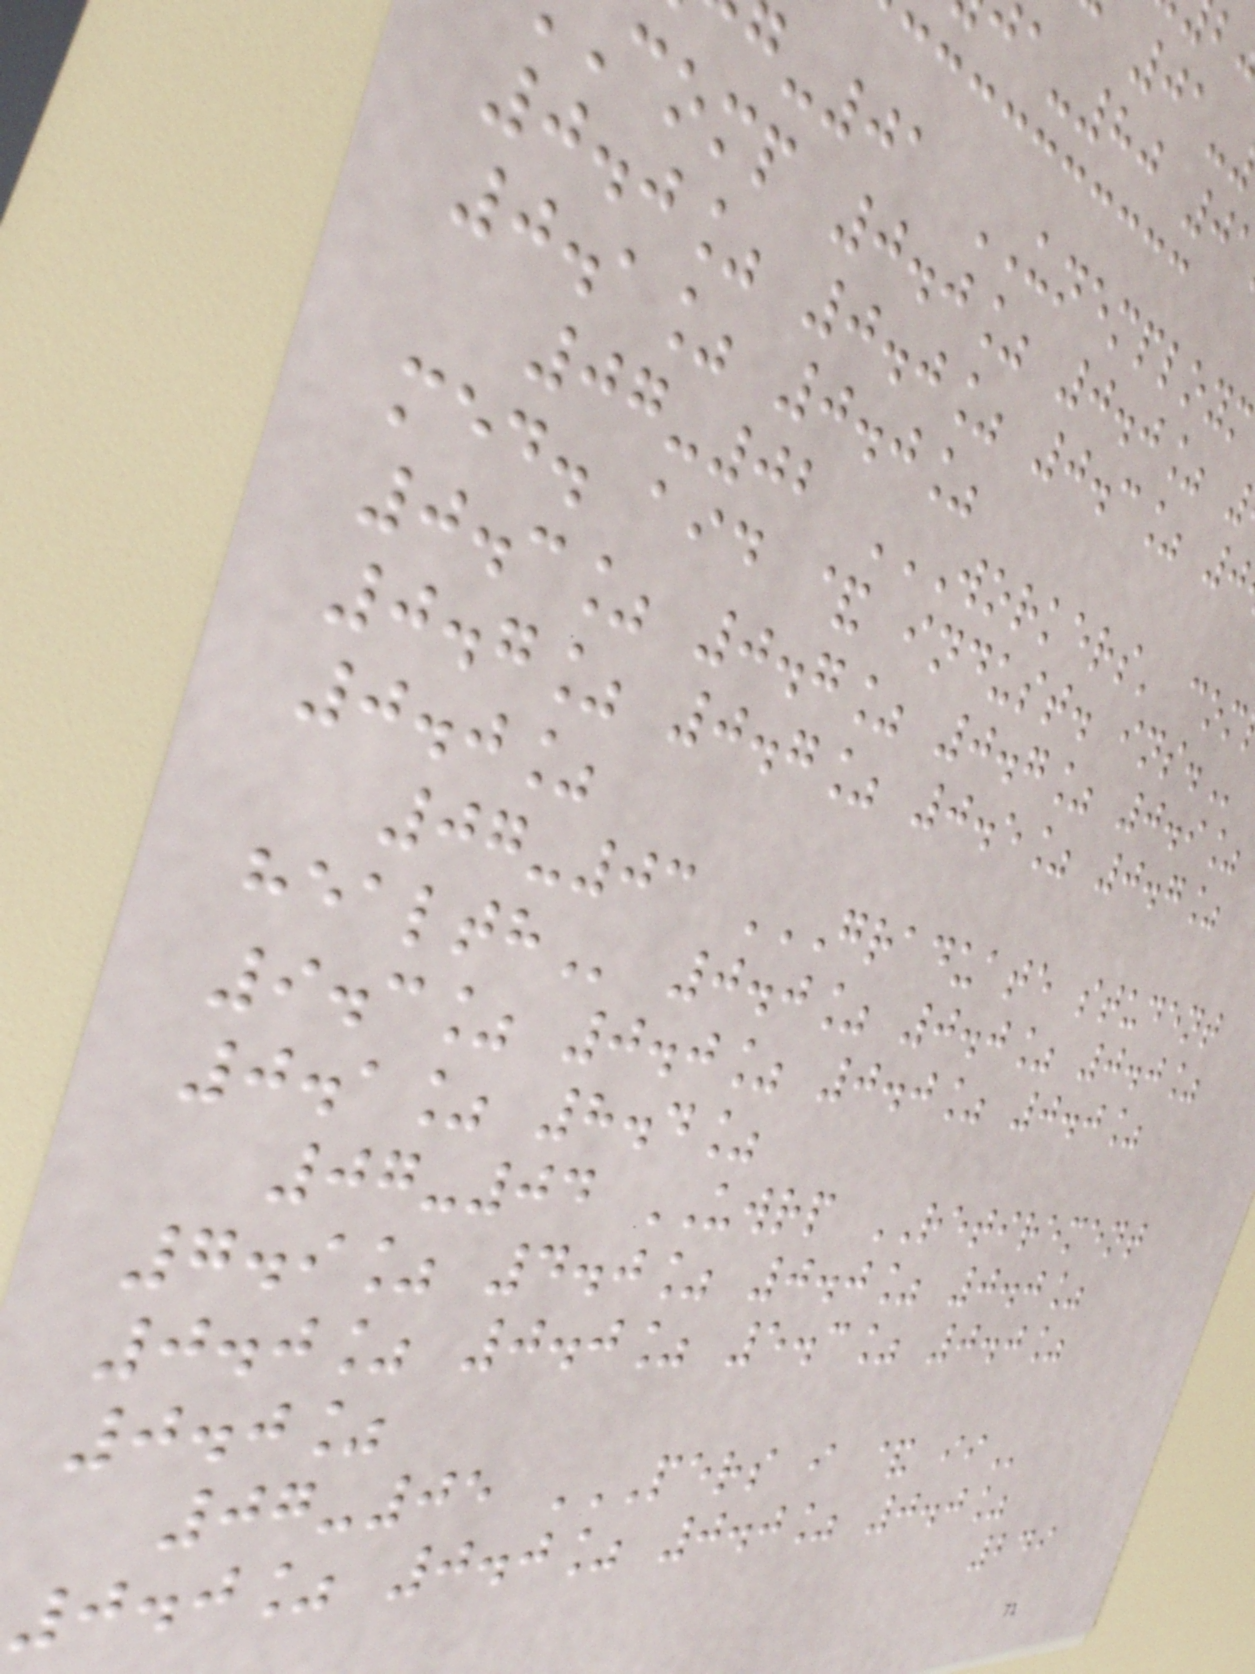-80 0
-01 UNEMPLOYM
comp 0.0% 0.0%
0.0% 0.0% 0.3% 0
0.1% 0.0%
med. aid & indust.
0.3% 0.7% 0.7% 0.9%
0.7% 0.7% 0.5% 0.7%
0.0%
07-03 GRADUATE STUDENT
0.0% 0.0% 0.0%
9.3% 0.0% 0.0% 0.0%
0.1% 8.4%
07-04 UWRP RETIREMENT
7.9% 4.0% 0.0% 0.0%
0.0% 0.0% 5.3% 0.0%
0.0%
07-05 PERS I & II
0.0% 0.0% 0.0% 0.0%
249
